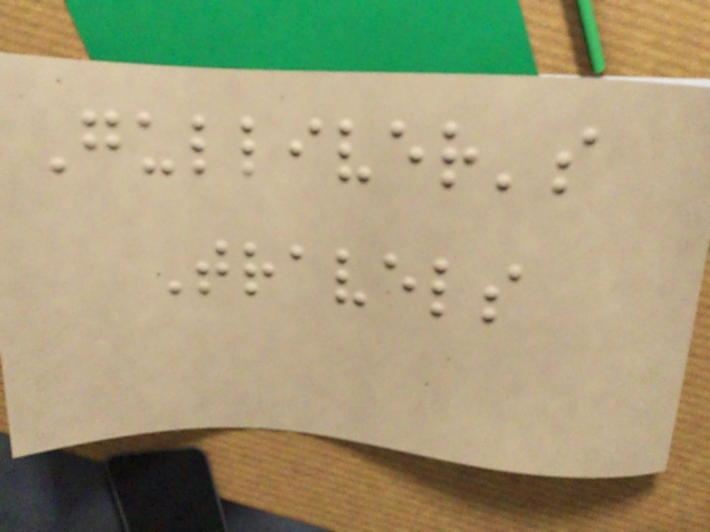Gulliver's
Travels
